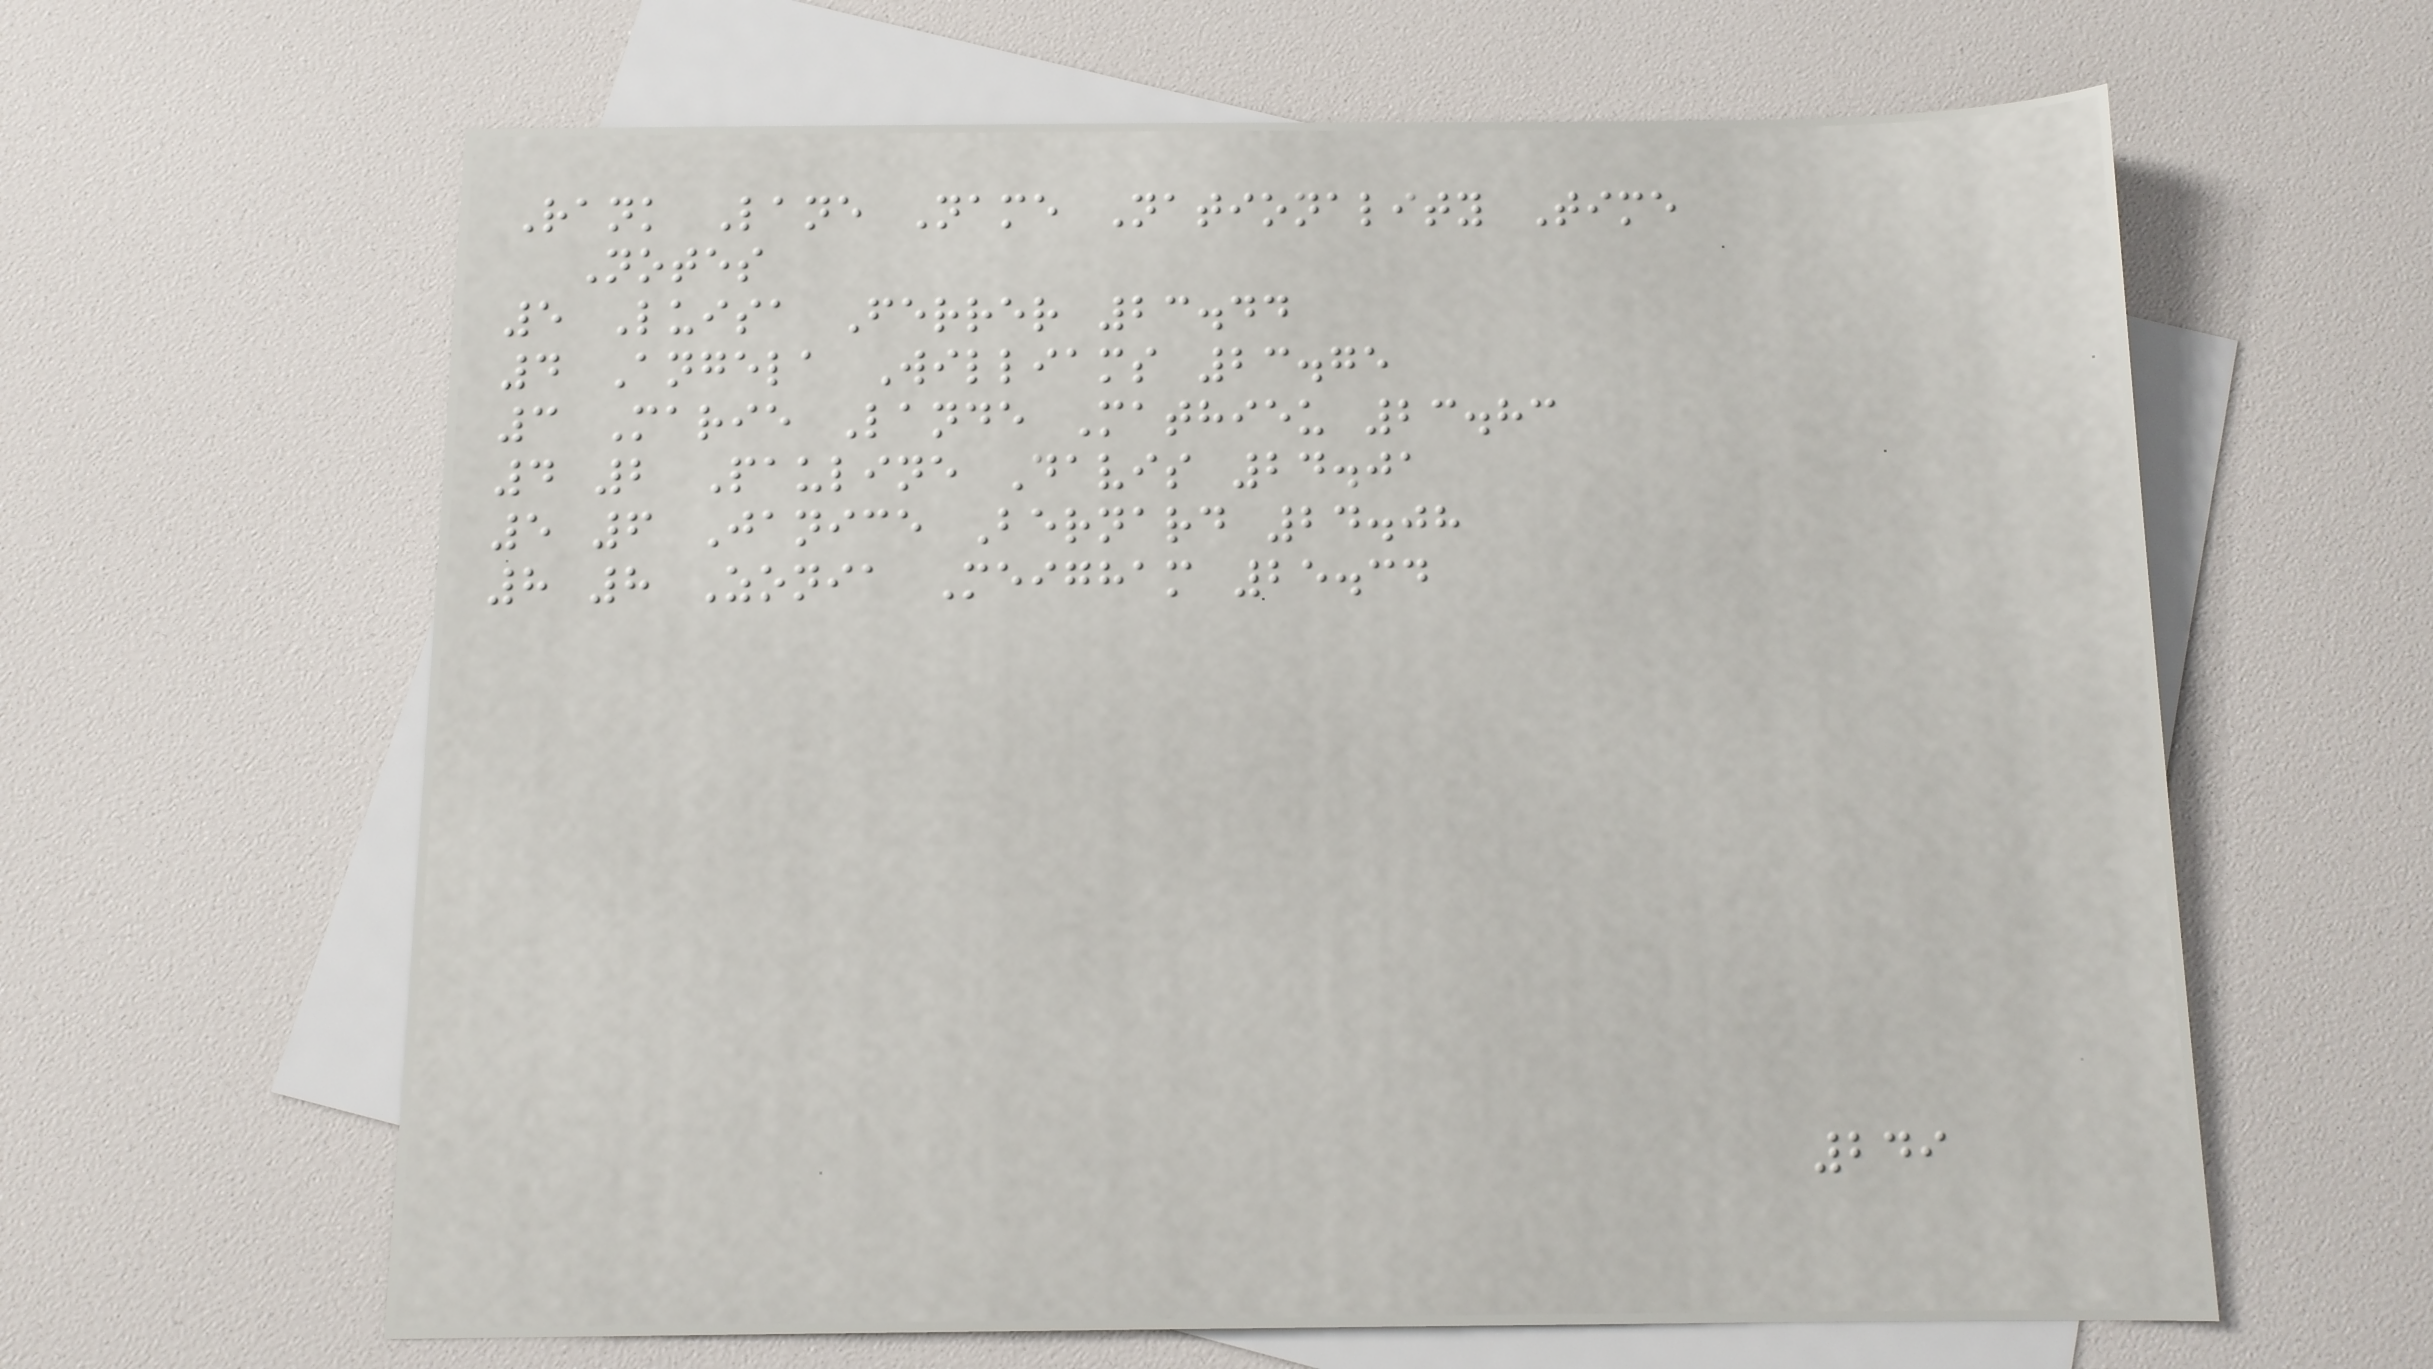Rank Lane Name Nationality Time
Notes
5 Luisa Ferrer 23.44
4 Angela Williams 23.75
3 Marie Lande Mathieu 23.83
4 2 Pauline Davis 24.01
5 6 Janice Bernard 24.08
8 8 Zonia Meigham 25.34
249
